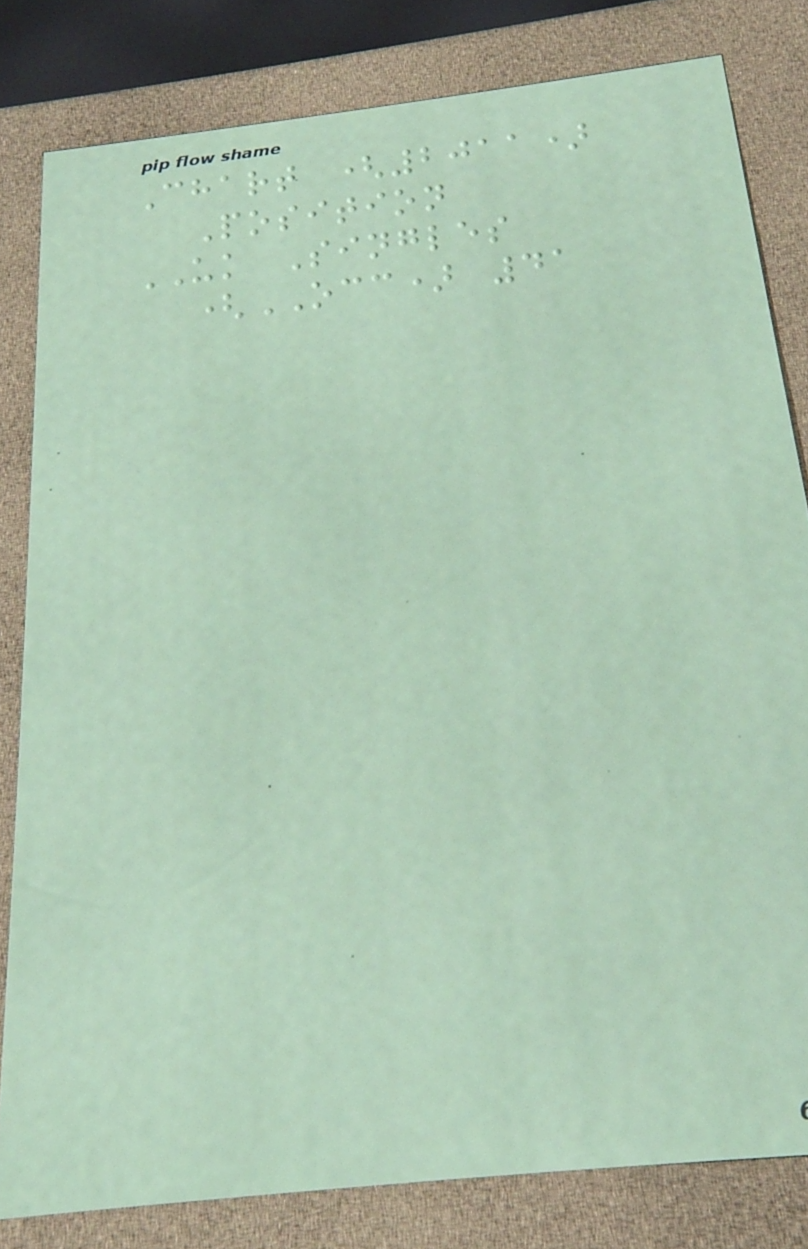Chart (2011)
Position
UK Singles
(OCC) 41
